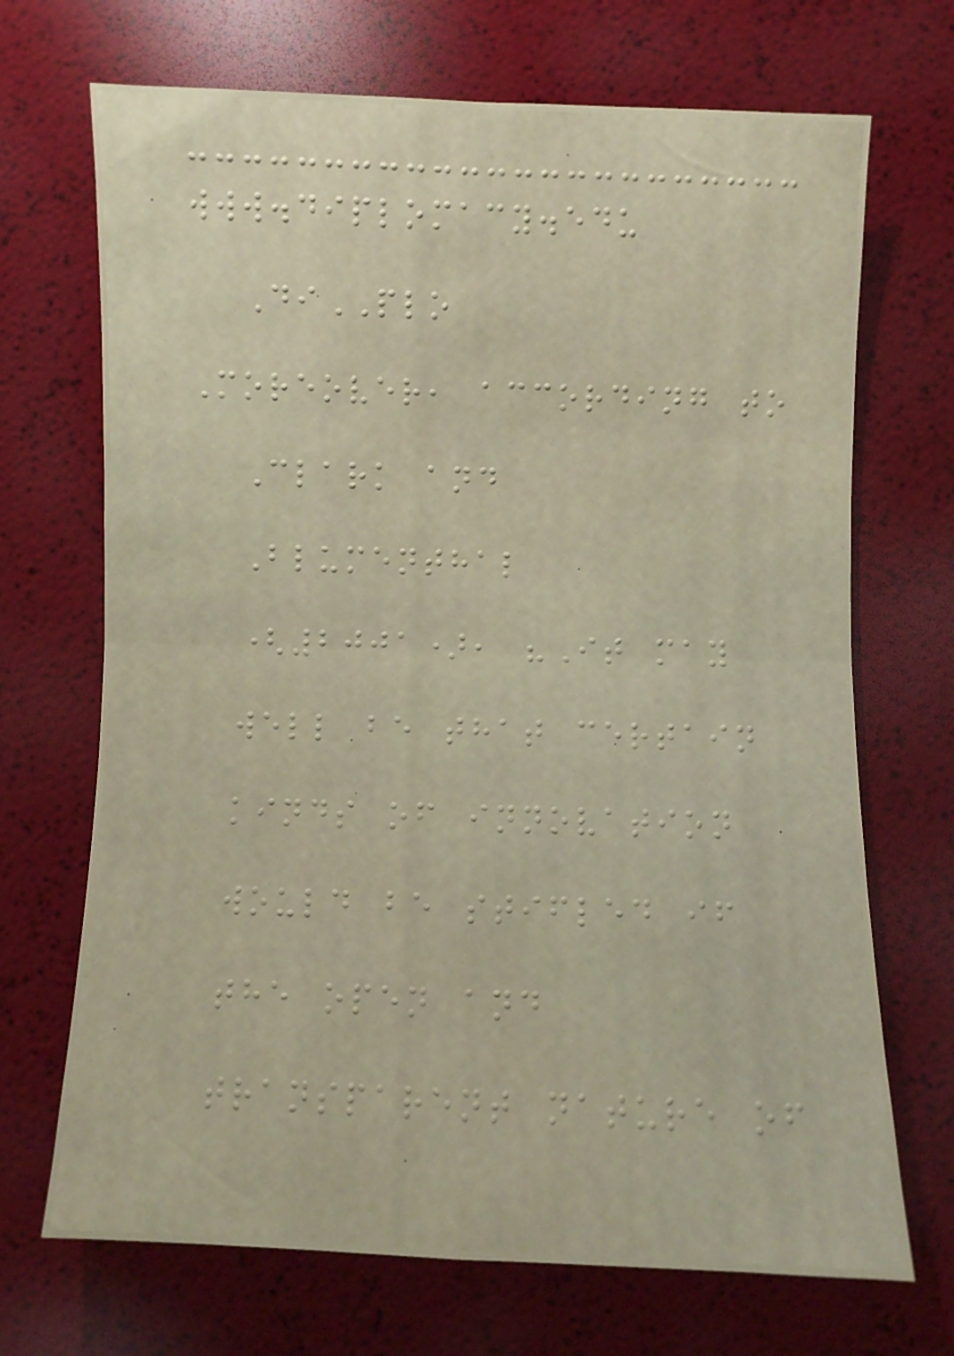www.diplomacy.edu
DiPLO
Moreover, according to
Clark and
Blumenthal
(2001), "It may
well be that certain
kinds of innovation
would be stifled if
the open and
transparent nature of
